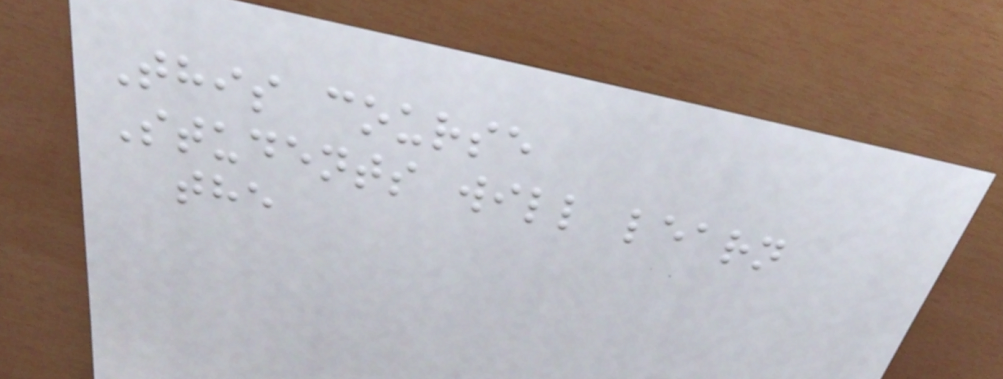This course
Students will learn
the
